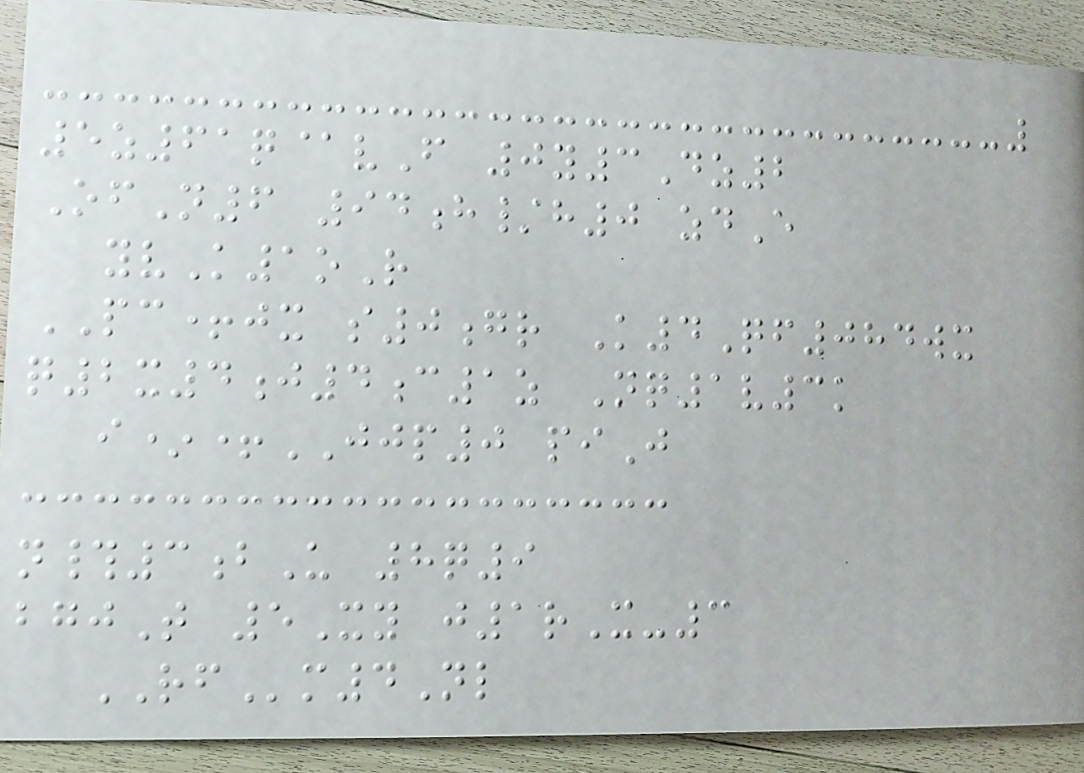5z61q@vF 0y3Dz2
OfN6 94h/h0 zdE
yvK1oR
PC+jx s0gr K4Qf084wx
q2x4j4c1z Nq1v3k
i*+JJP0 piJ
n#3bU 8q9
bgjT 5Xy j1rX-3
RFm4Nl
